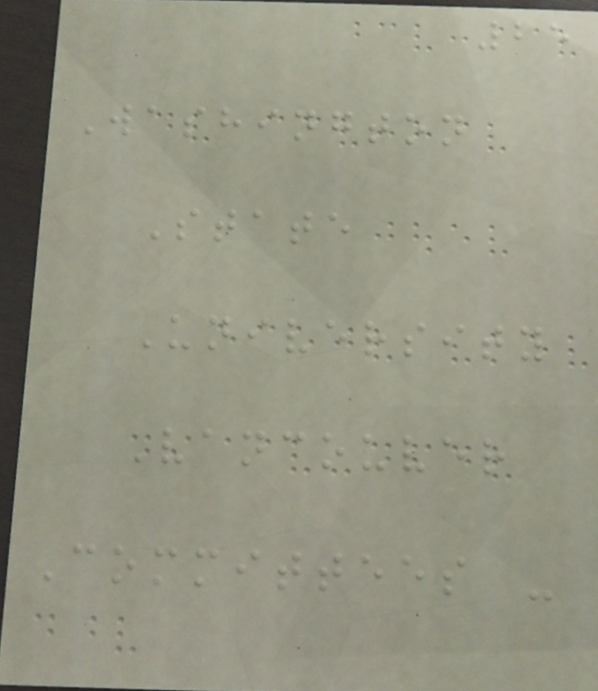25
Washington
State
University
Vancouver
Committees -
